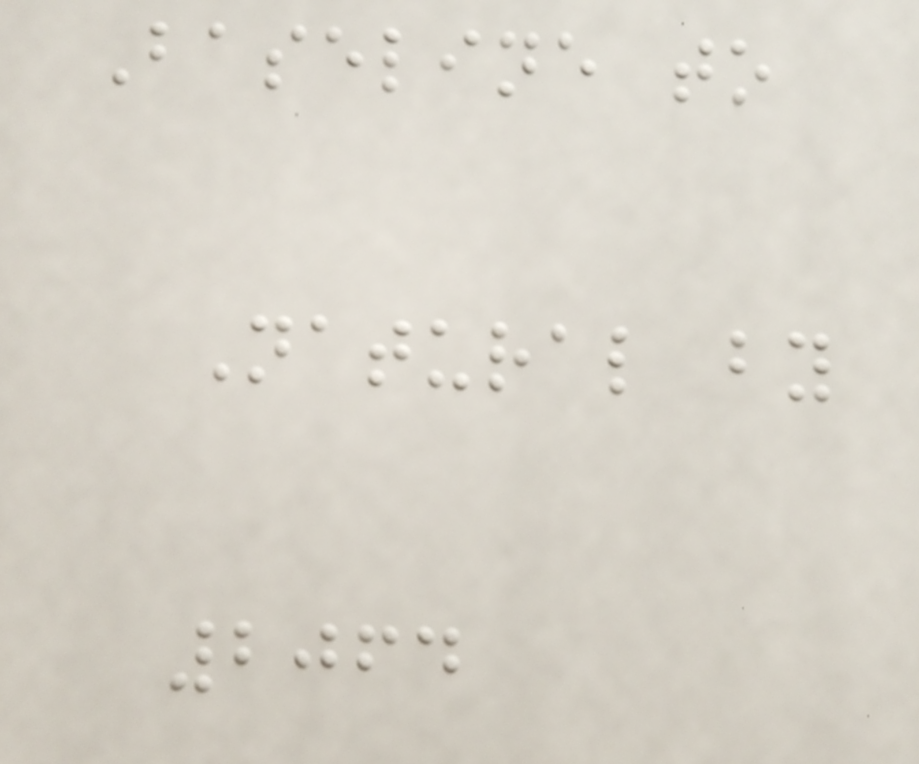Baseline to
Natural by
2064
